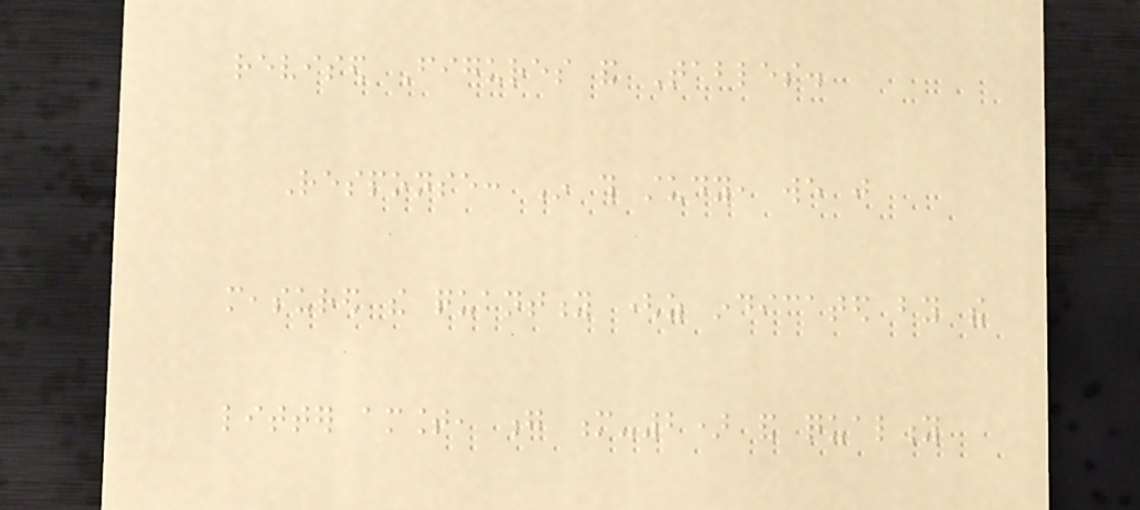revised Figures and Tables.
Response: In this study, we just
measured the quantity (as indicated by the
litter amount, g m-2) and quality
